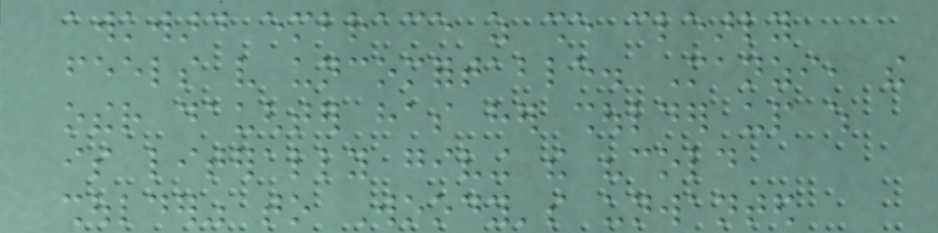awkward embrace as she clearly
feels very uncomfortable. Manzi, the
other daughter has her shoulder up which
is literally giving the "cold
shoulder" to Woody's unwanted
